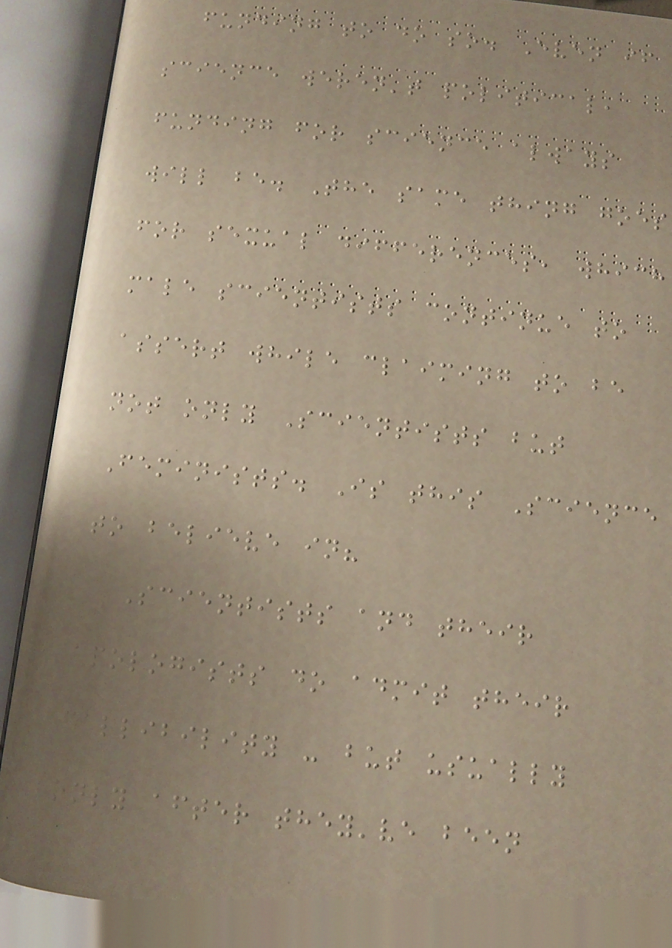funding to do so. Even if
science weren't political,
funding for science always
will be. The same thing goes
for sexual differences, which
male scientists continue to
assert while claiming to be
not only Scientists but
Feminists. Is this Science
to believe in?
Scientists and their
apologists do admit their
fallibility - but usually
only after they've been
